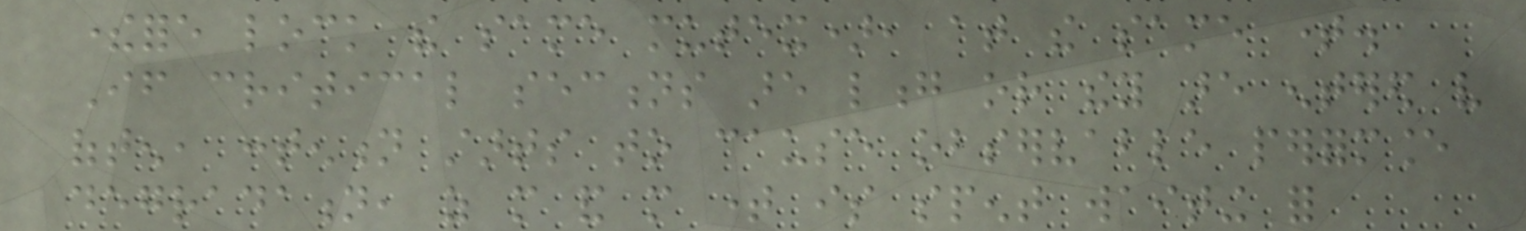therefore lock the same mutex), at the same time.
If critical sections are long or they are entered very
often, contention starts to cause observable performance
degradation, as more and more time is spent waiting for
